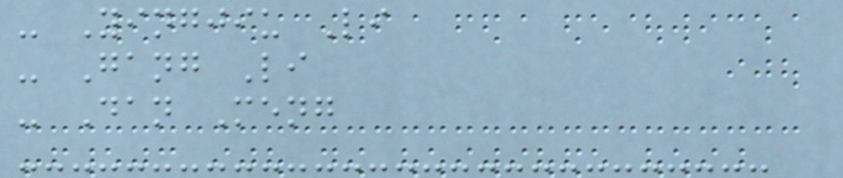- Yingjiu Li
- Gang Li
- Dan Meng
